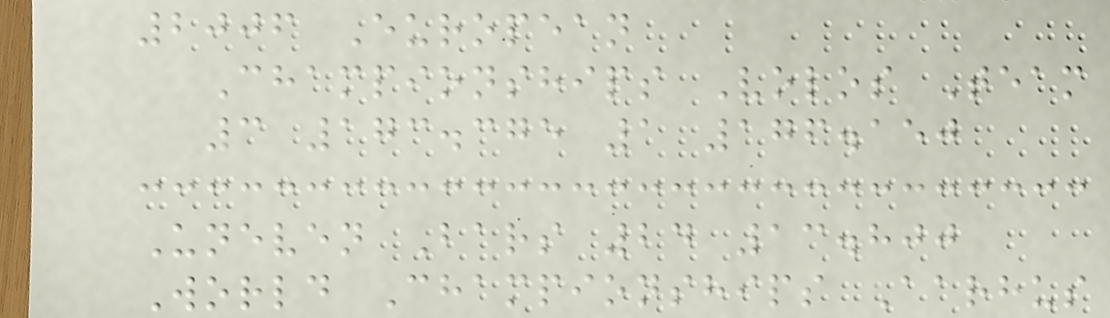2006 European
Championships Volos Team
3 173.375 1 176.150
Uneven Bars 24 13.800
World Championships Aarhus
